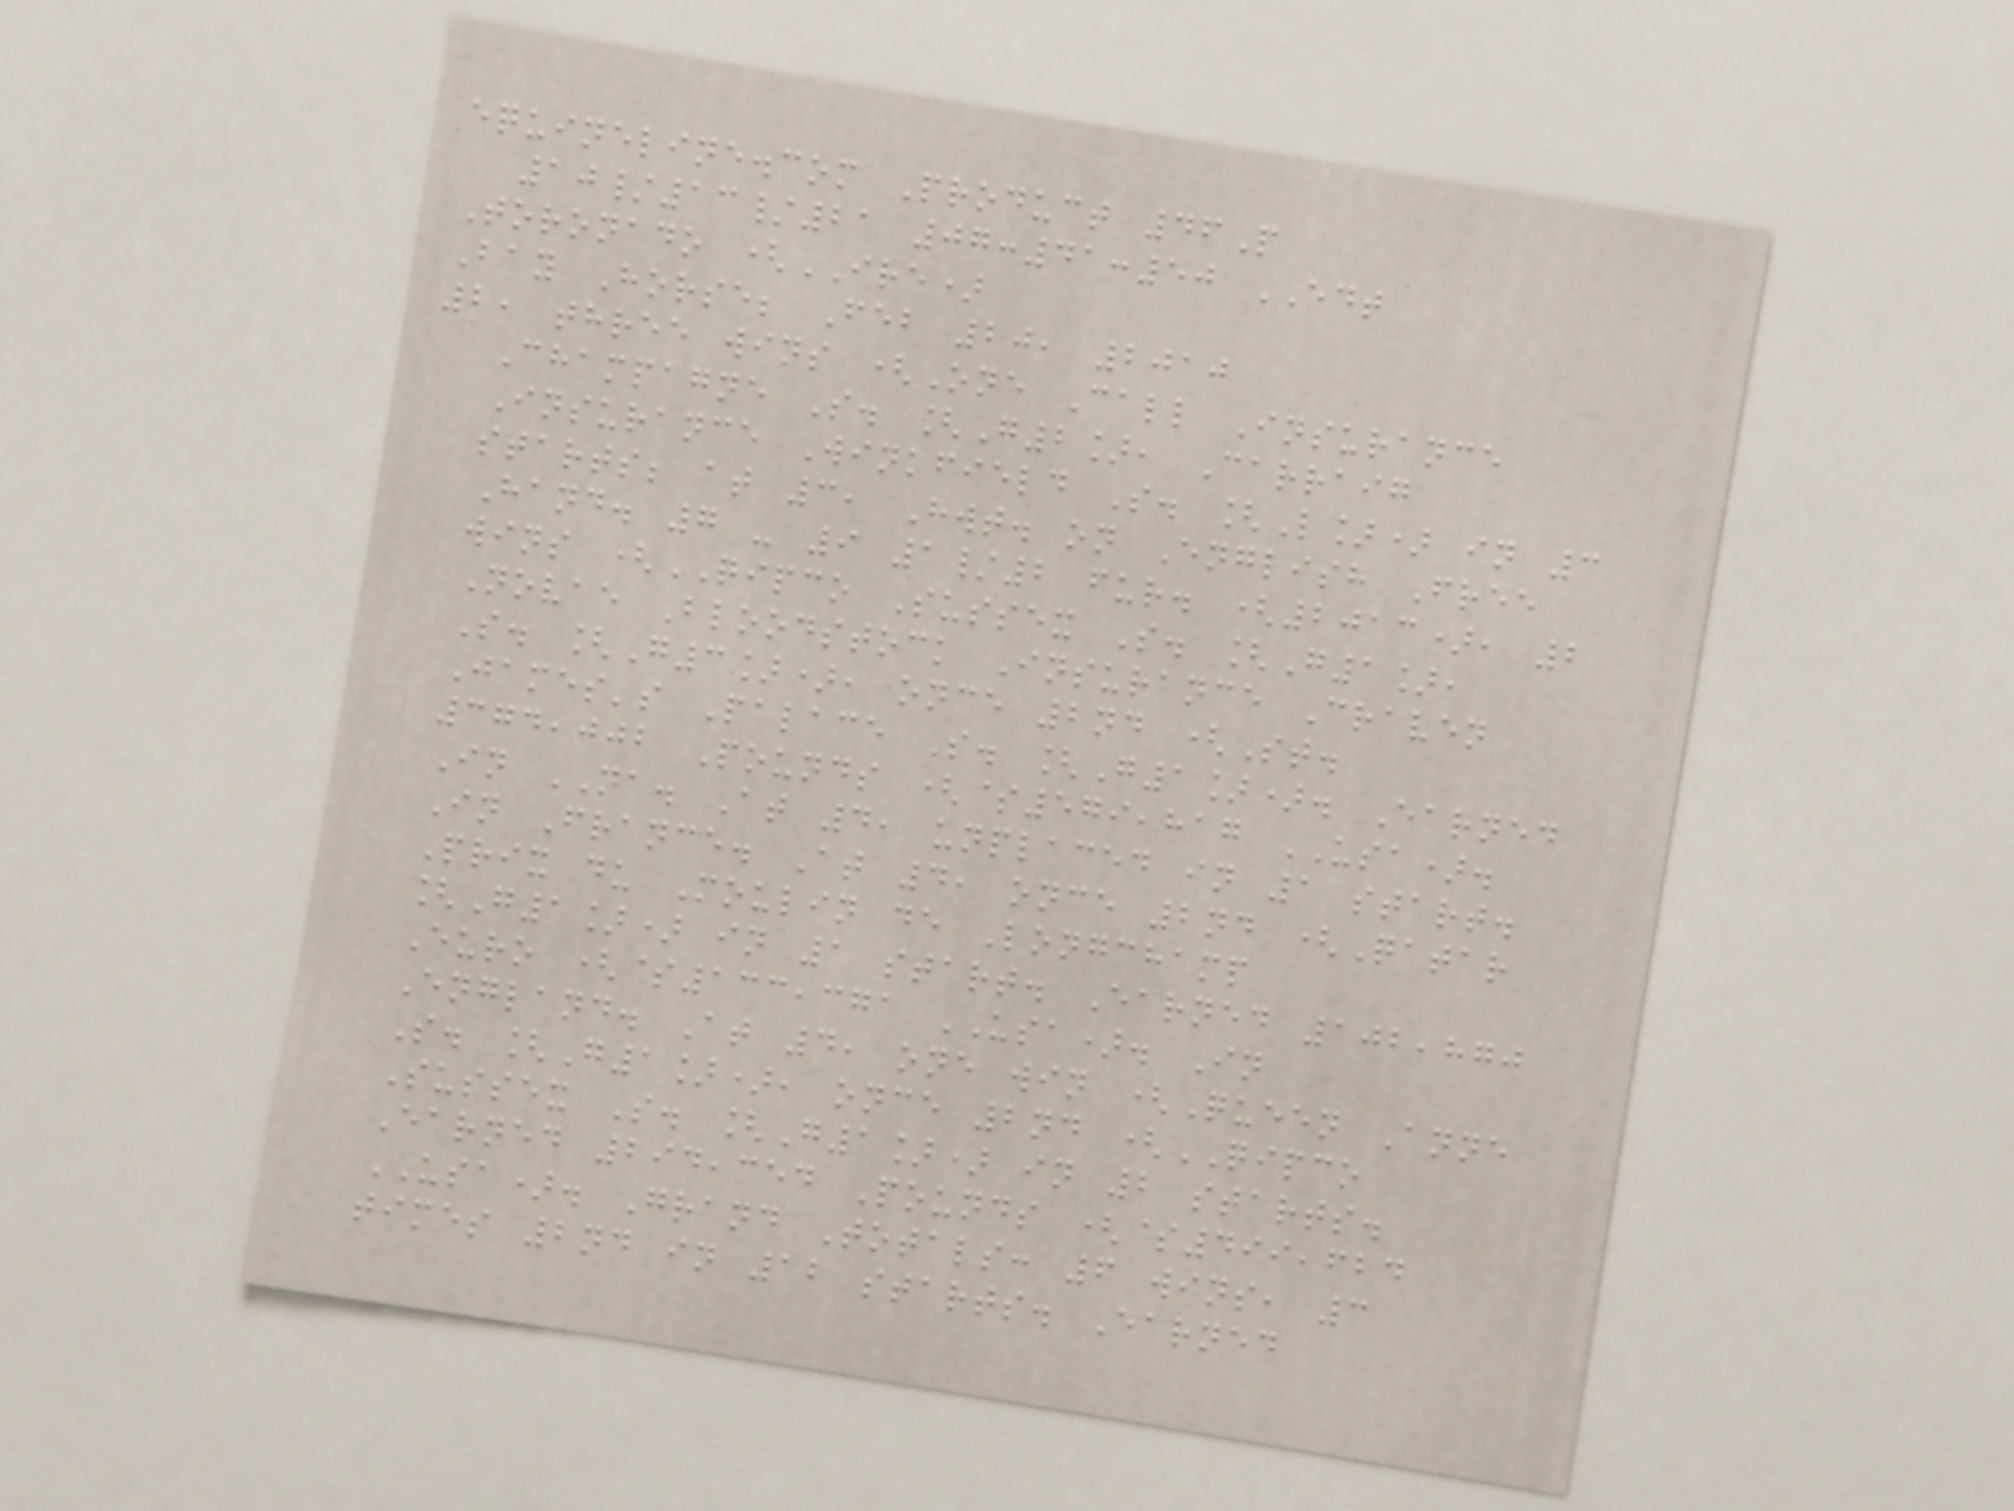equineline.com Product 46P
10/13/21 07:41:50 EDT
Toronado (IRE)
Bay Horse; Feb 20, 2010
2, three wins (One Call Insurance
Champagne S. [G2], Carraig
Insurance Winkfield S. [L]) in 3
starts; at 3, Hwt. on English Free
Hand. 7 - 9 1/2 fur. (2013), 2
wins (QIPCO Sussex S. [G1],
Novae Bloodstock Insurance Craven
S. [G3]), once 2nd (St.
James's Palace S. [G1]). Earned
374,002 Pounds ($579,817 USA).
In NA. At 4, unplaced in 1 start.
In France. At 4, once 2nd (Qatar
Prix du Moulin de Longchamp
[G1]) in 1 start. Earned 102,870
Euro ($133,371 USA). In
England. At 4, one win (Queen Anne
S. [G1]), once 2nd (QIPCO
Sussex S. [G1]) in 2 starts.
Earned 294,354 Pounds ($499,624
USA). Grand Totals: 6 wins, 3
times 2nd in 12 starts. Earned
